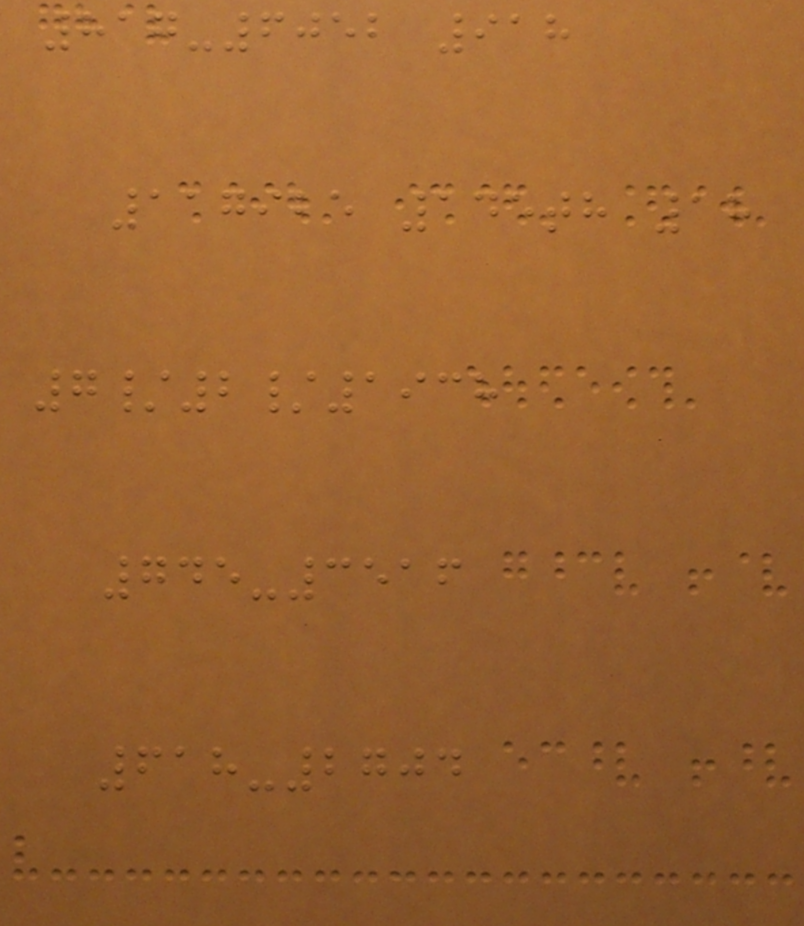817-6052 918
117925 145th 18
7/2/1938
745-3516
618-2704
